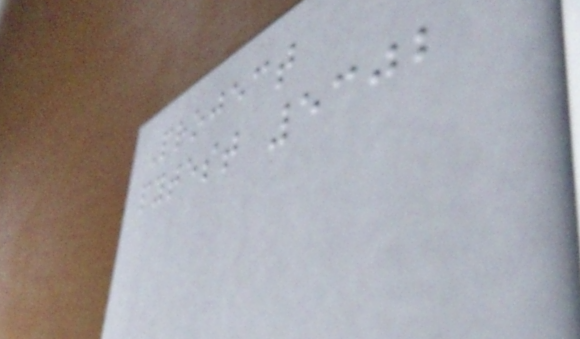Project
pytest 5302
